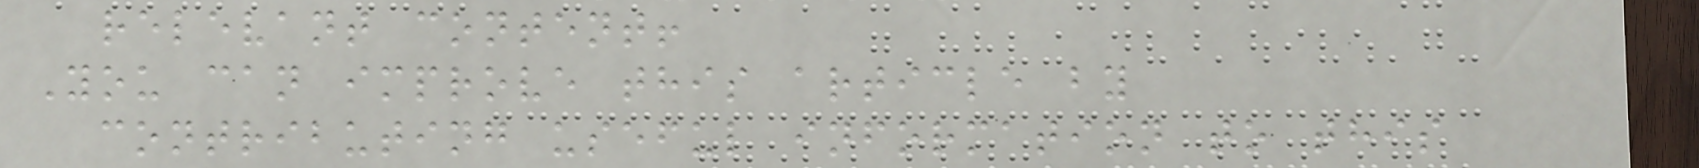relevant content!
You can improve this article by
contributing useful information to this
